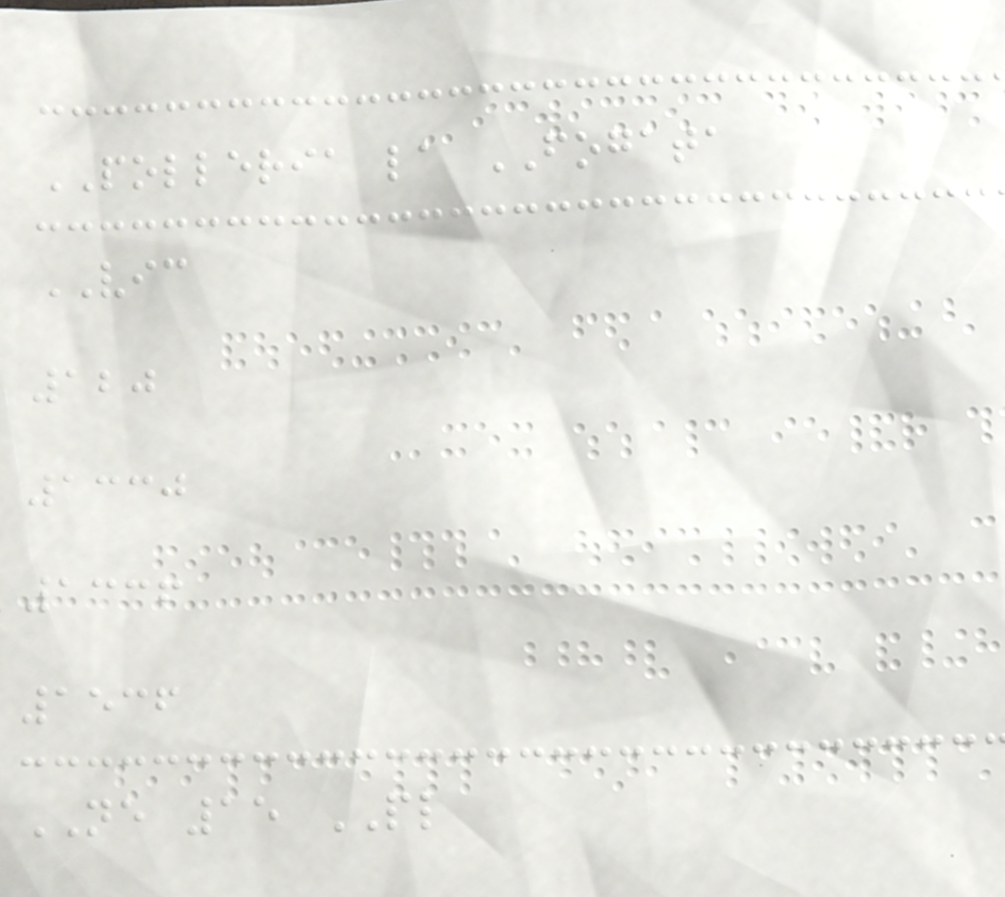POLLERIA la FOGATA
VIC
120
1330
1336
1536
NE 15 PL
